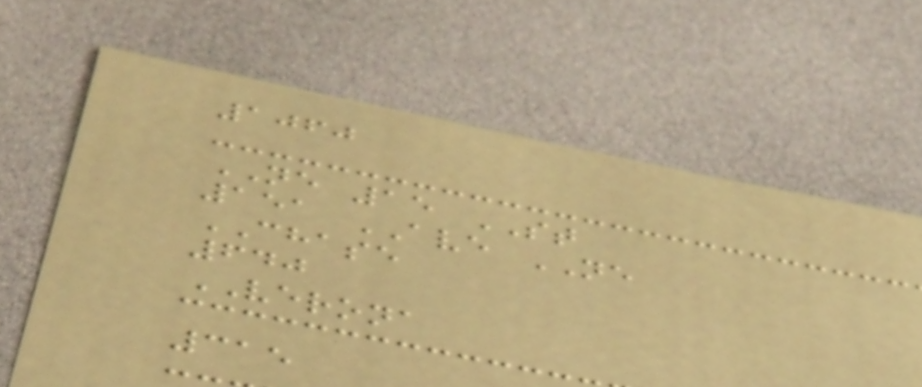1060
NE 15 ST
151 AVE NE
CHASE
640
VERONA
315
